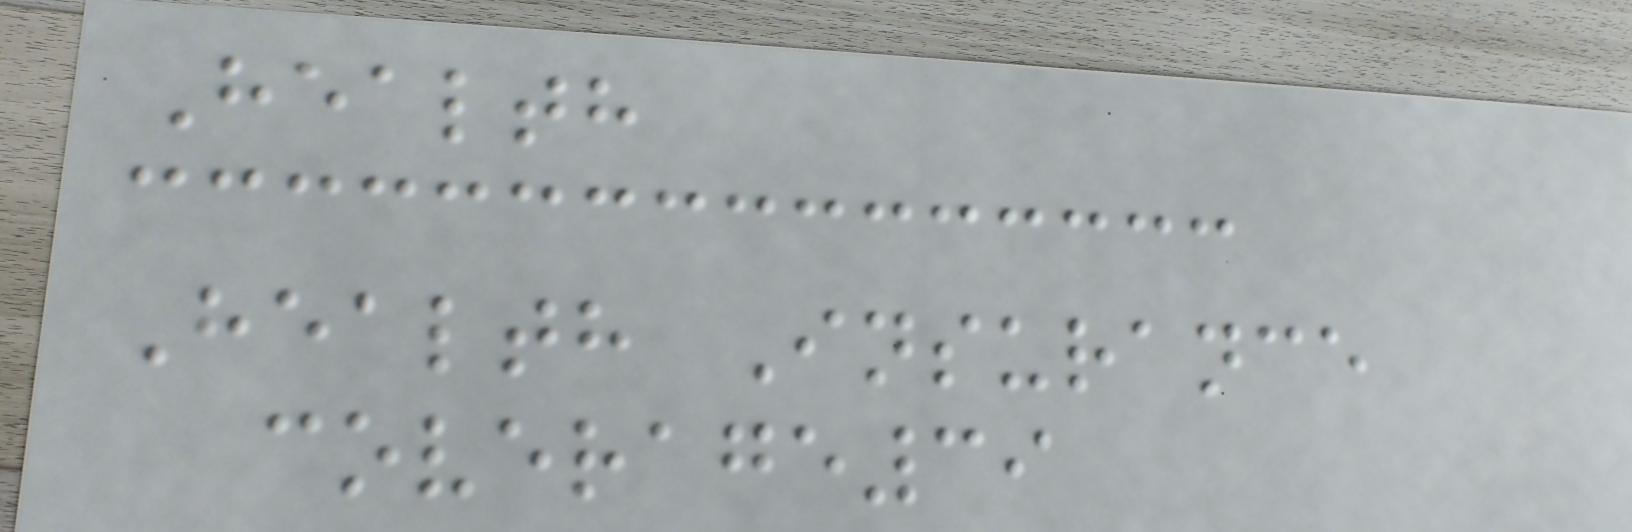Health
Health Insurance
coverage39
